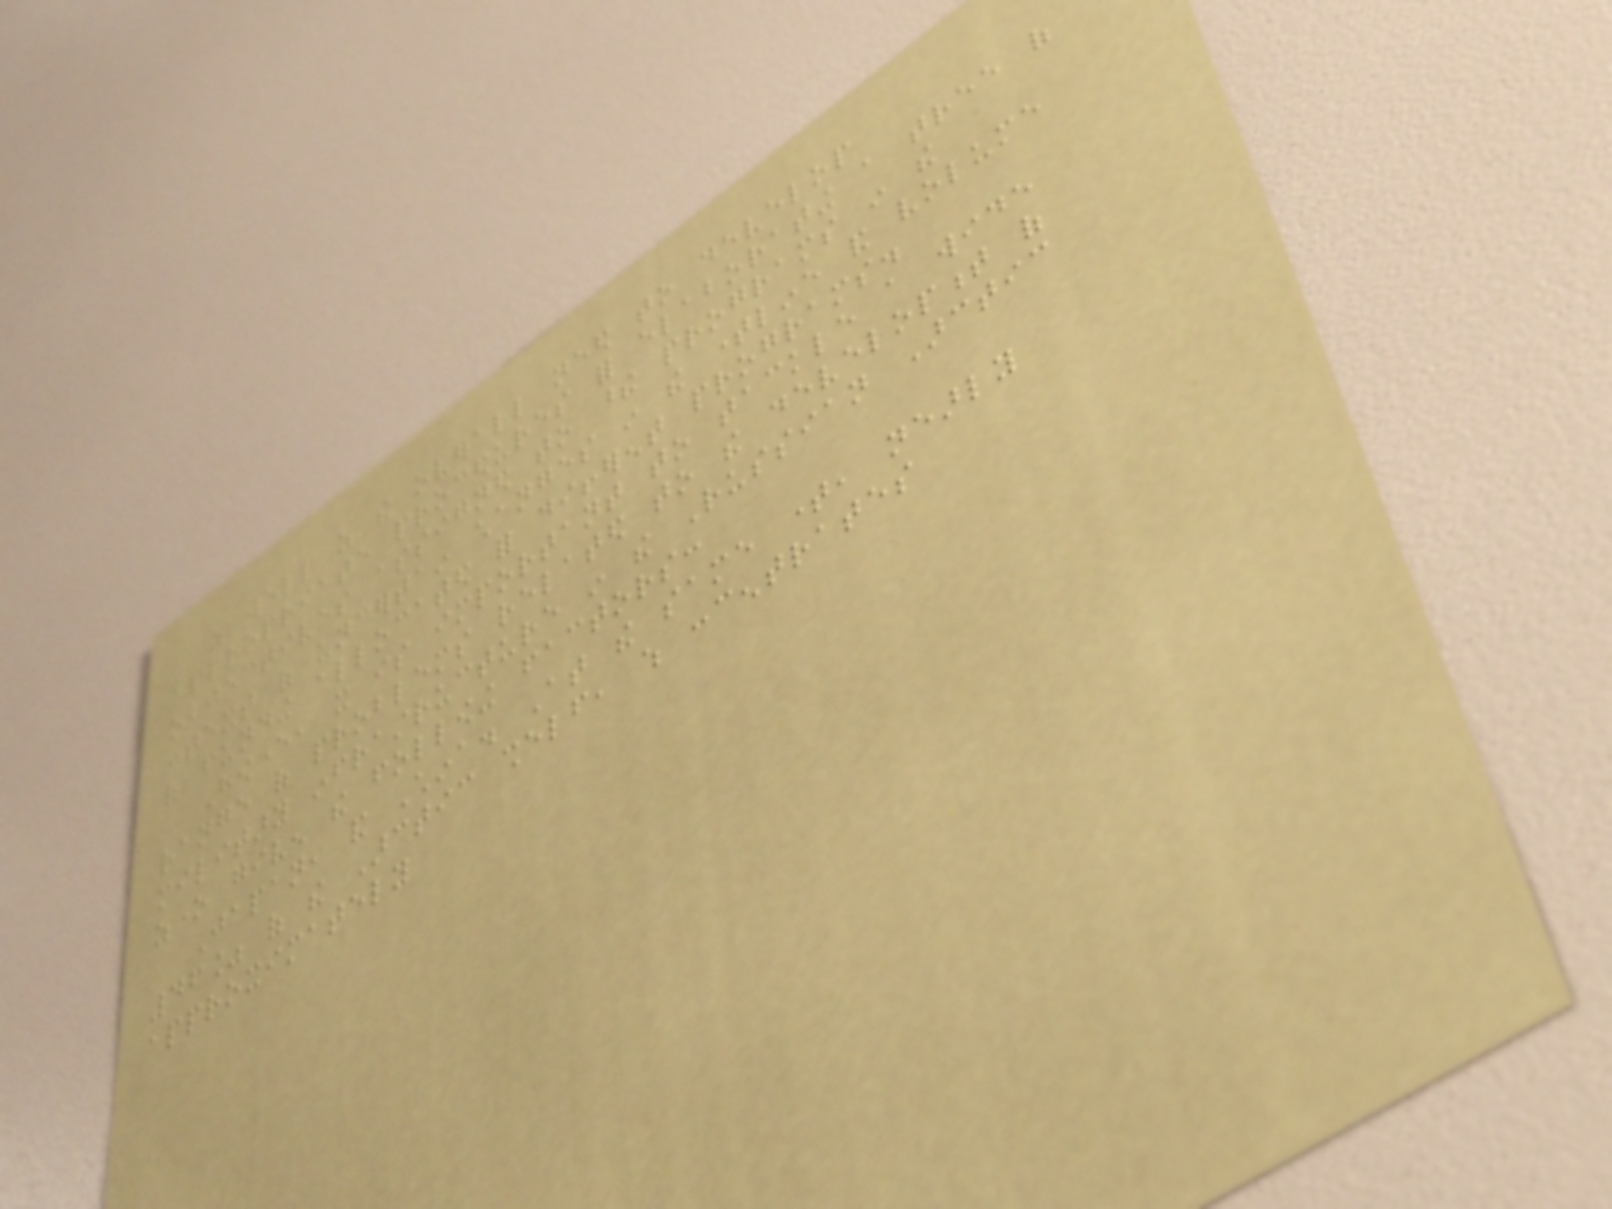as well as the overall need to develop
appropriate procedures for elaborating a tree of
objectives assigned to these programs in the
context of uncertain changes in the timeline and volume
of funding allocated for different programs.
However, it is important to tackle a wide
range of problems related to the development of
military infrastructure in the Russian Arctic
zone given the following factors:
Japan, and China. At the same time, nearly
46% of the Arctic shelf, which concentrates
approximately
